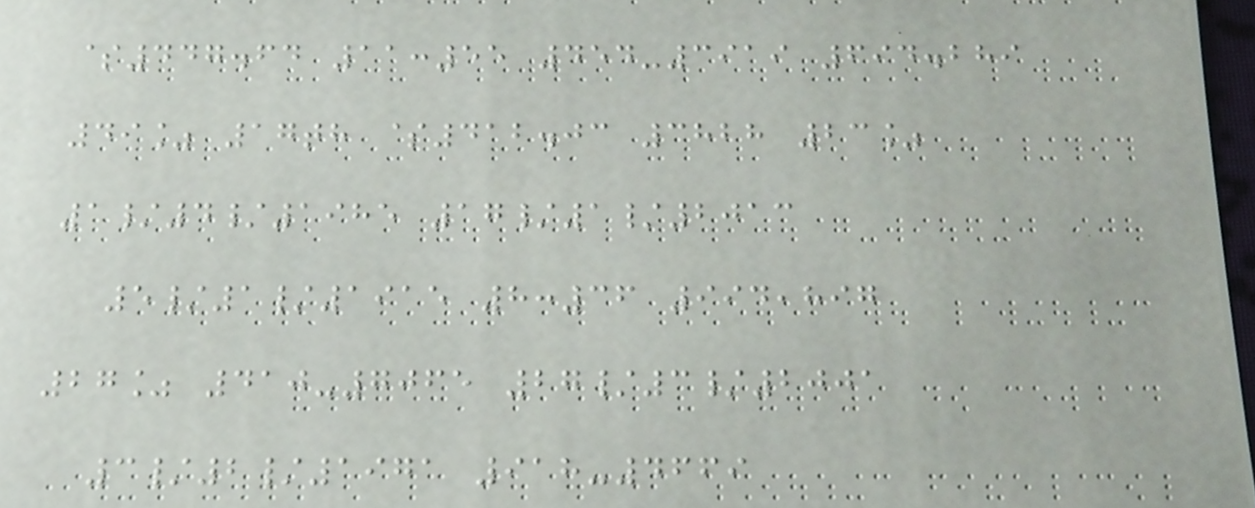$447.64 11:55 454-3919 694.289
49% 17th $412.03 3828 23%
1/4/1985 17/1/2013
5/1/1915 8:36 994,897
27% 410-7065 27/3/2001
3/2/1971 918-4669
